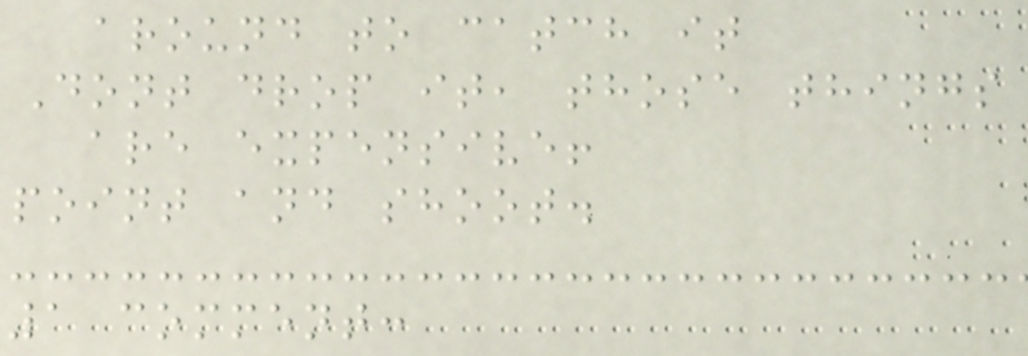around to catch it
Dont drop it, those things
are expensive!
point and shoot.
1 comment:
